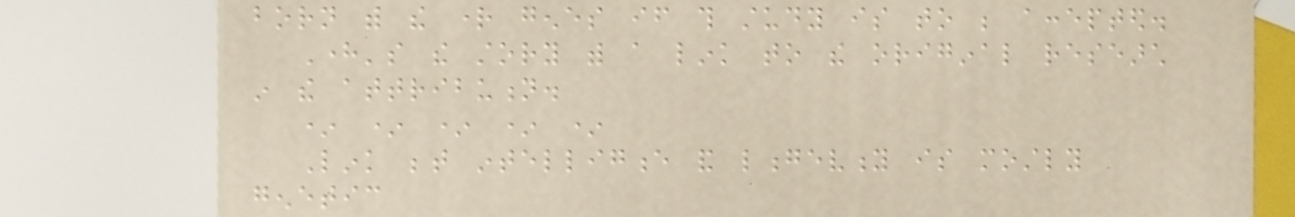born with the right genes if this study is to be accepted.
Here's the story with a link to the original research
in the attribution.
* * * * *
Link between intelligence and longevity is mostly
genetic
